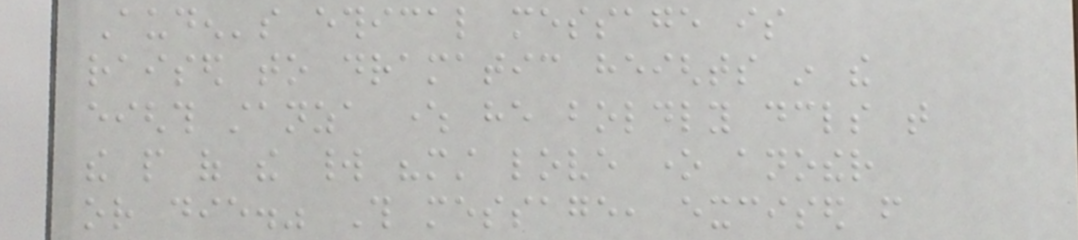Auden's ethical message is
raised to dramatic heights in the
eighth stanza where he boldly declares that
the people of the world "must love one another
or die." This message, excised from
